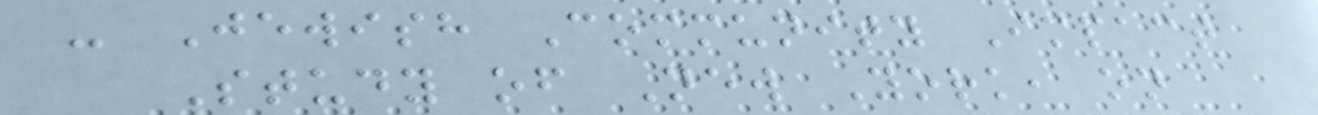- Jewish Community Impact
Study of New York, on
